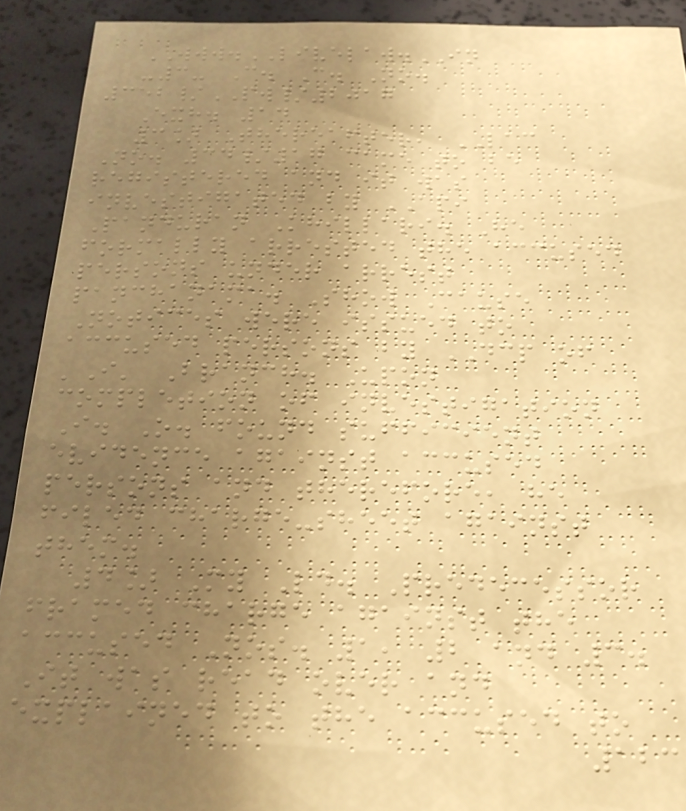WWW.LIVELAW.IN
-3- C. C. No.
352/PW/2017
Exh. 14
3] Thereafter, LAC
No. 34/17 came to be
registered and it was
investigated by API
Panduran Khillari. He
formally arrested the accused
persons under arrest
panchanama. Show Cause
Notices were issued to
accused persons by DCP of
'I' Branch. Upon
completion of investigation
I. O. found sufficient
evidence against accused
persons and therefore, he
filed charge-sheet against
them.
4] My Ld. Predecessor
framed charge against the
accused Nos. 1, 2 and 3.
It was read over and
explained to the accused to
123
